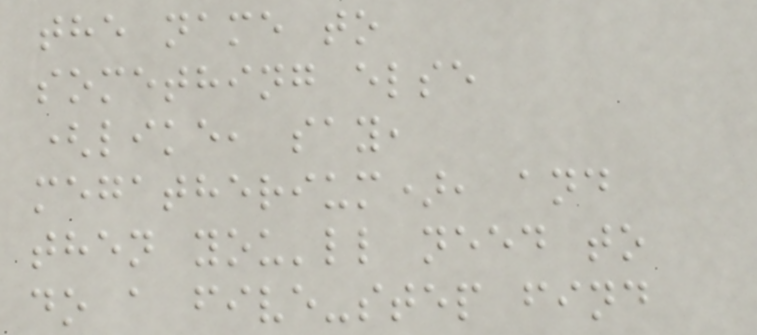the name to
something else
(like, say,
megatherium), and
then you'll need to
do a five-step find
